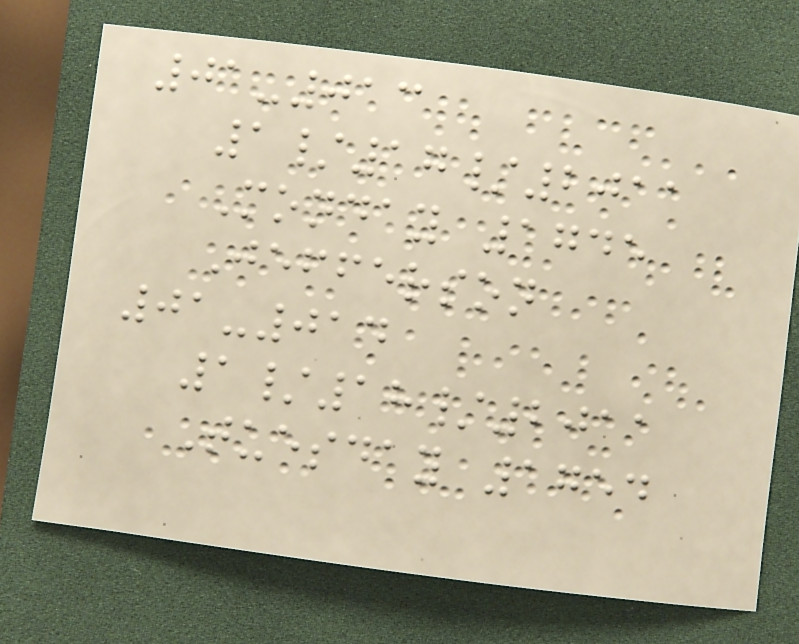01-013
1/17/2011
Monday 1745
Jefferson
01-014
1/18/2011
Tuesday 1754
